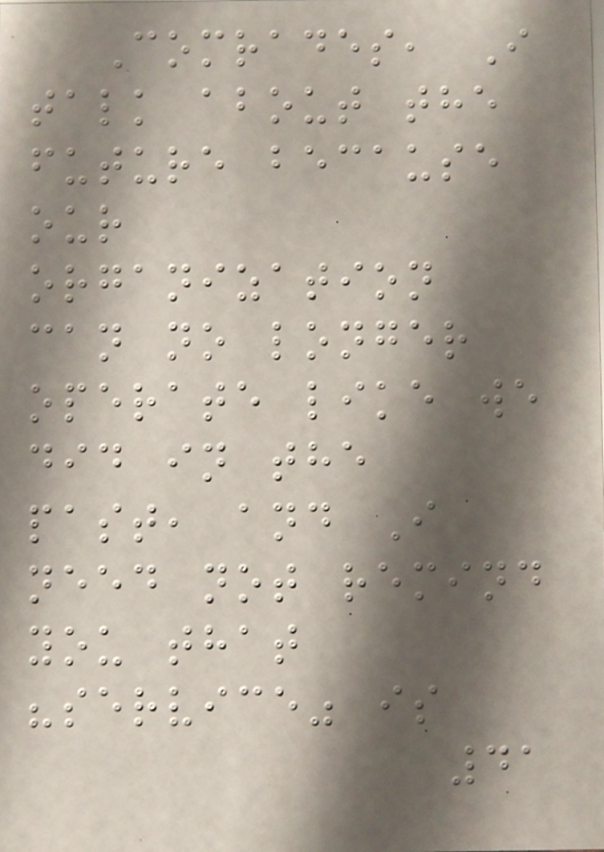Comrades, I
talk about the
future because
our
organization
can no longer
operate like we
did in the
past, and I
need not remind
you that
"service" is
41
